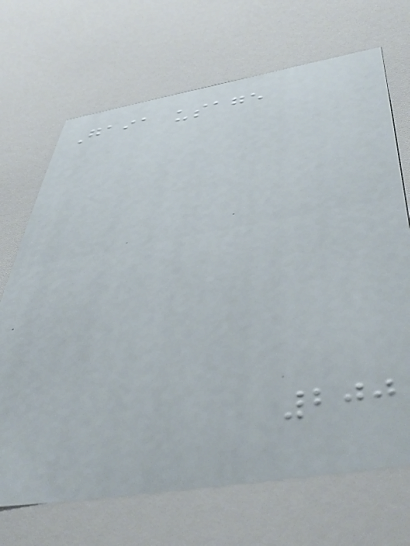Gaia usage
200
